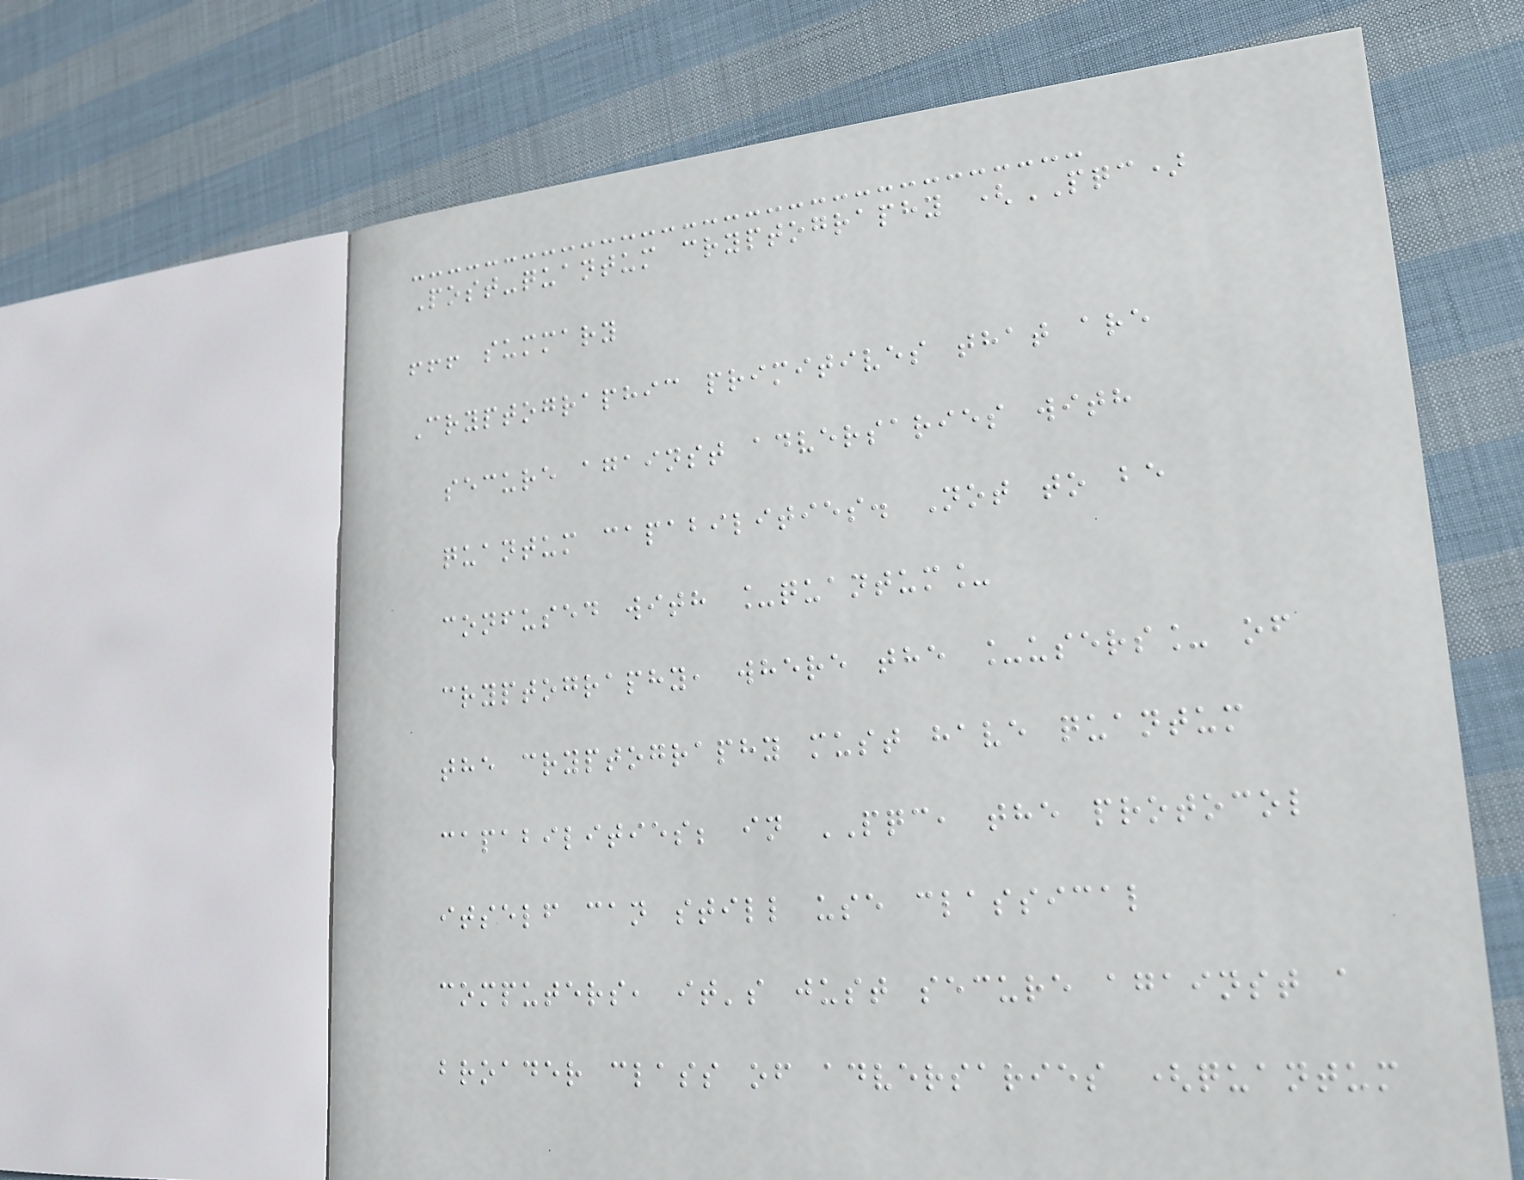Post-quantum cryptography (PQC)
!!! summary
Cryptographic primitives that are
secure against adversaries with
quantum capabilities. Not to be
confused with _quantum_
cryptography, where the _users_ of
the cryptography must have quantum
capabilities; in PQC, the protocol
itself can still use classical
computers, it's just secure against a
broader class of adversaries (quantum
